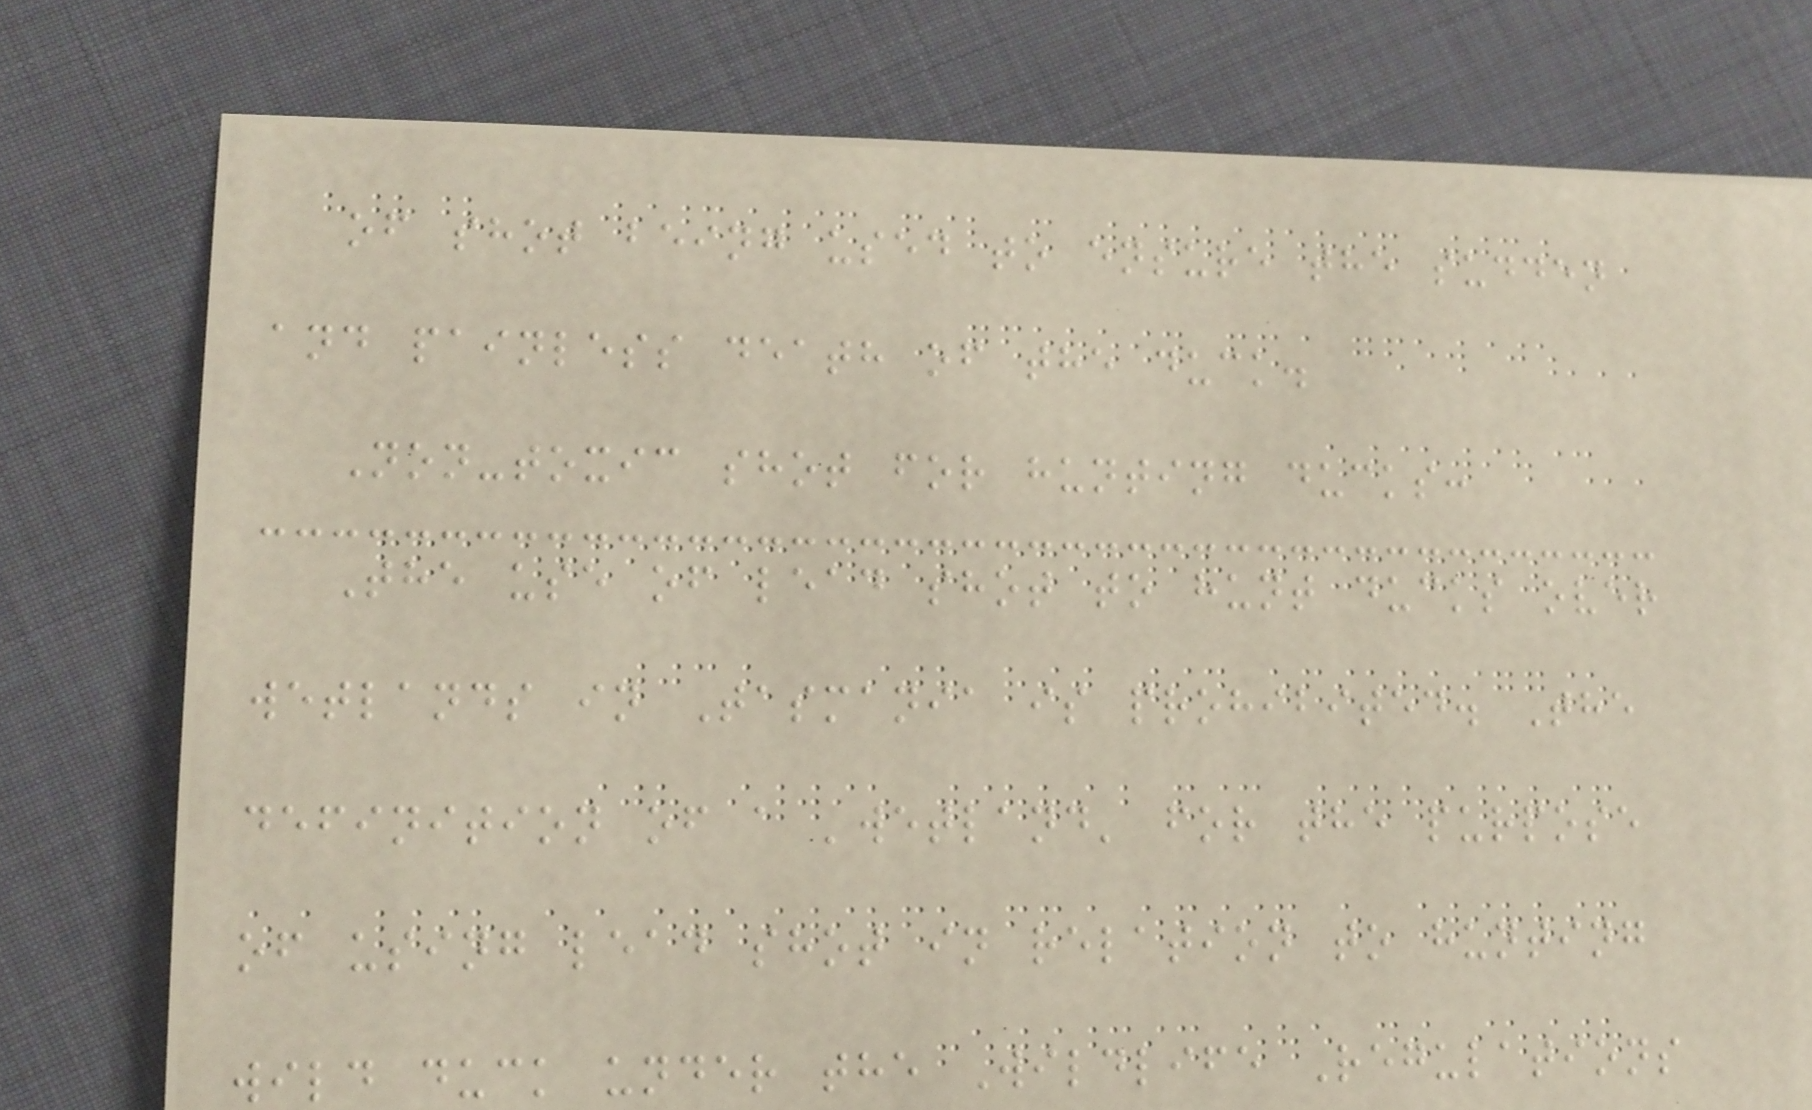of shot being used to ensure the sudden
and painless death of the duck.
Non-toxic shot for hunting ducks:
The use of lead shot to hunt ducks over
wetlands in Tasmania is prohibited. The
definition of a 'wetland' for the purpose
of using lead shot in relation to hunting
wild duck under the Wildlife Regulations
